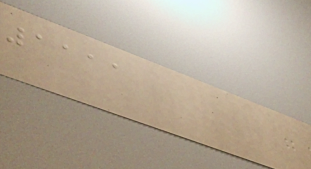1111
